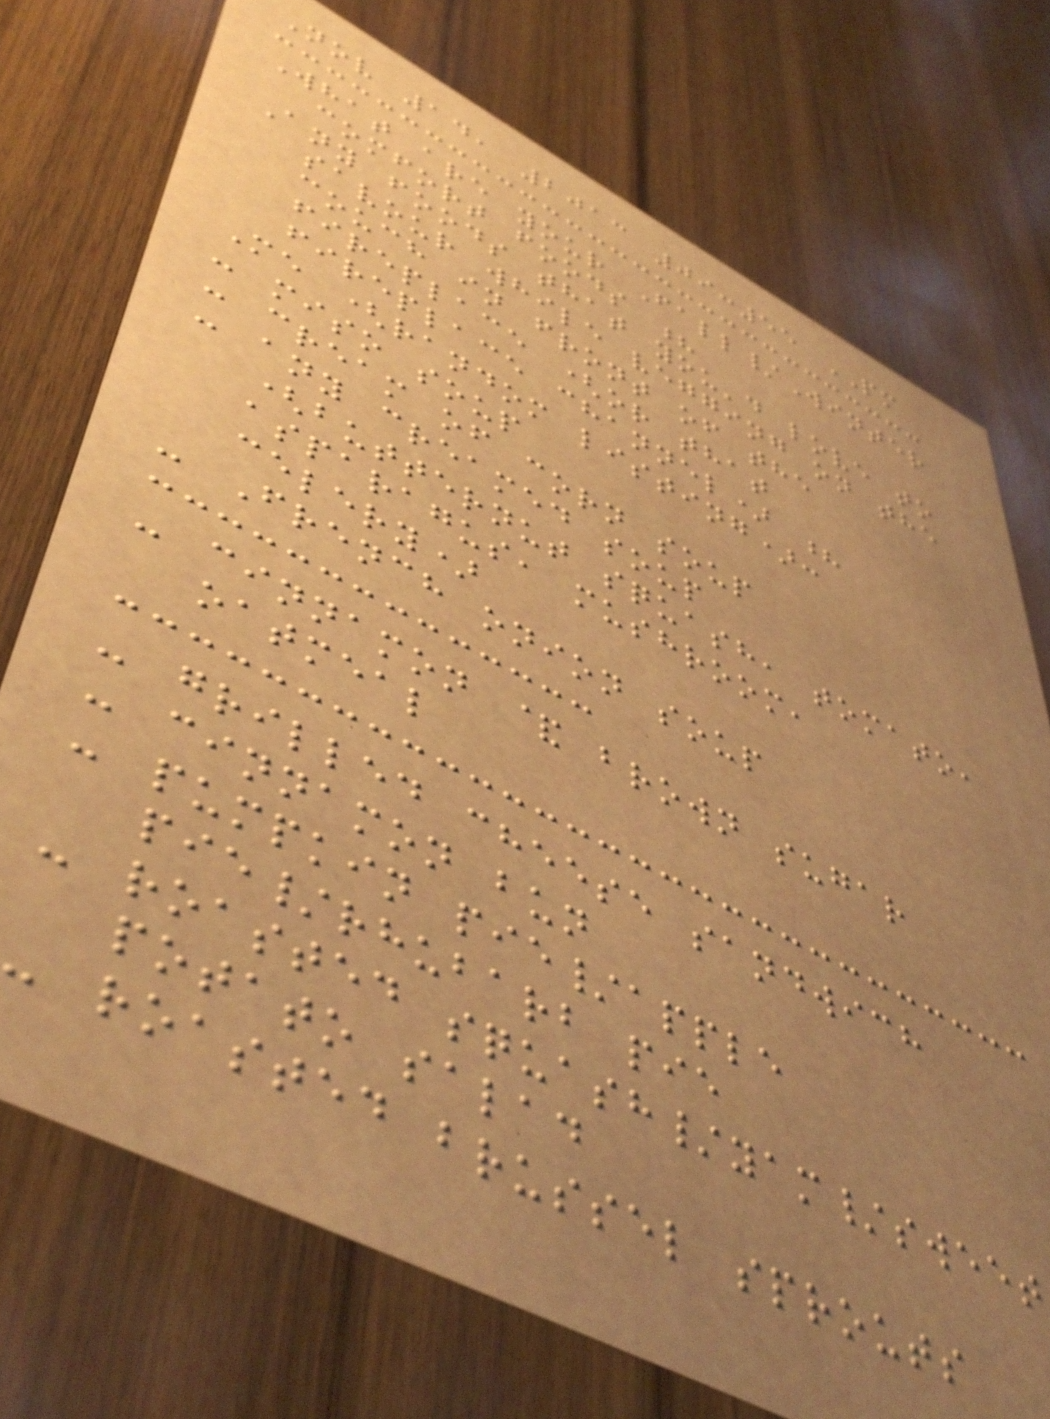Nov 14, 2013 09:55 PM
What are your Fall/Winter
comfort foods ?
Any foods that you'd love to
savour while vegging on the
couch in front of the
fireplace (or that
fireplace channel) ?
Me (random listing):
- miso soup
- cream of corn soup
- any creamed soup
(butternut squash, tomato,
asparagus, mushroom,
celery)
- French onion soup
- cinnamon & brown sugar
oatmeal
- grilled cheese sandwich
- cinnamon bun
- pumpkin pie/apple
pie/rhubarb pie
- roasted squash/yam/sweet
potato salad
- roasted brussel sprouts
